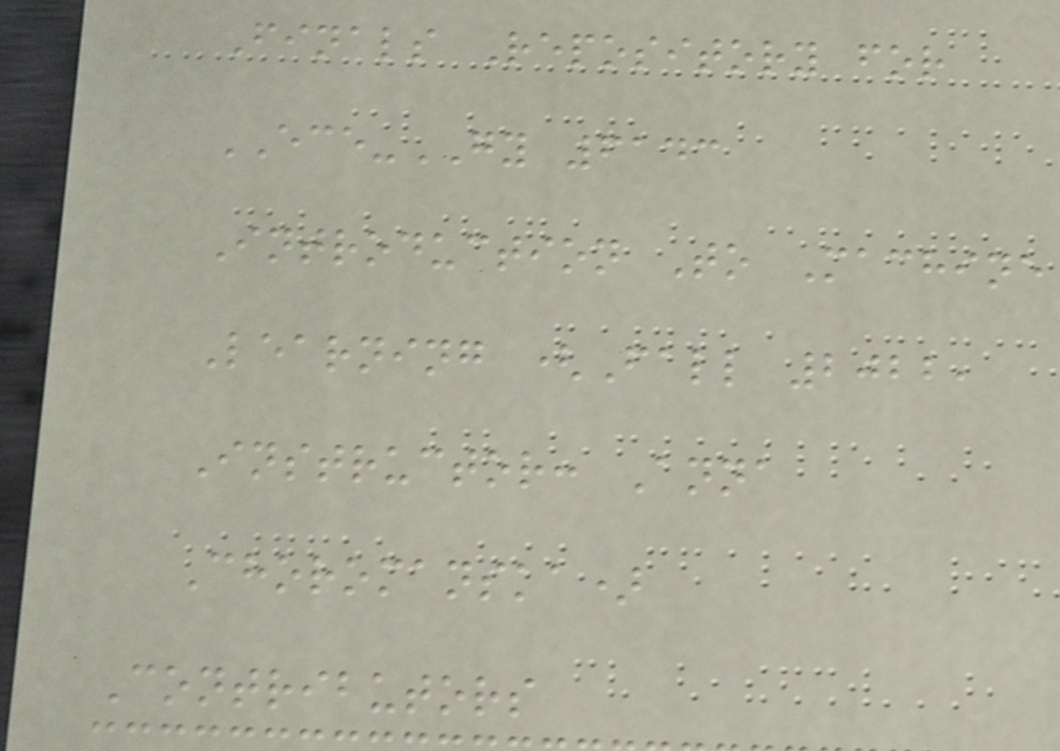Finals Repository for
ECE-GY 6143
Introduction To Machine
Learning (Fall 2022,
Instructor: Anna
Choromanska)
Contributors
